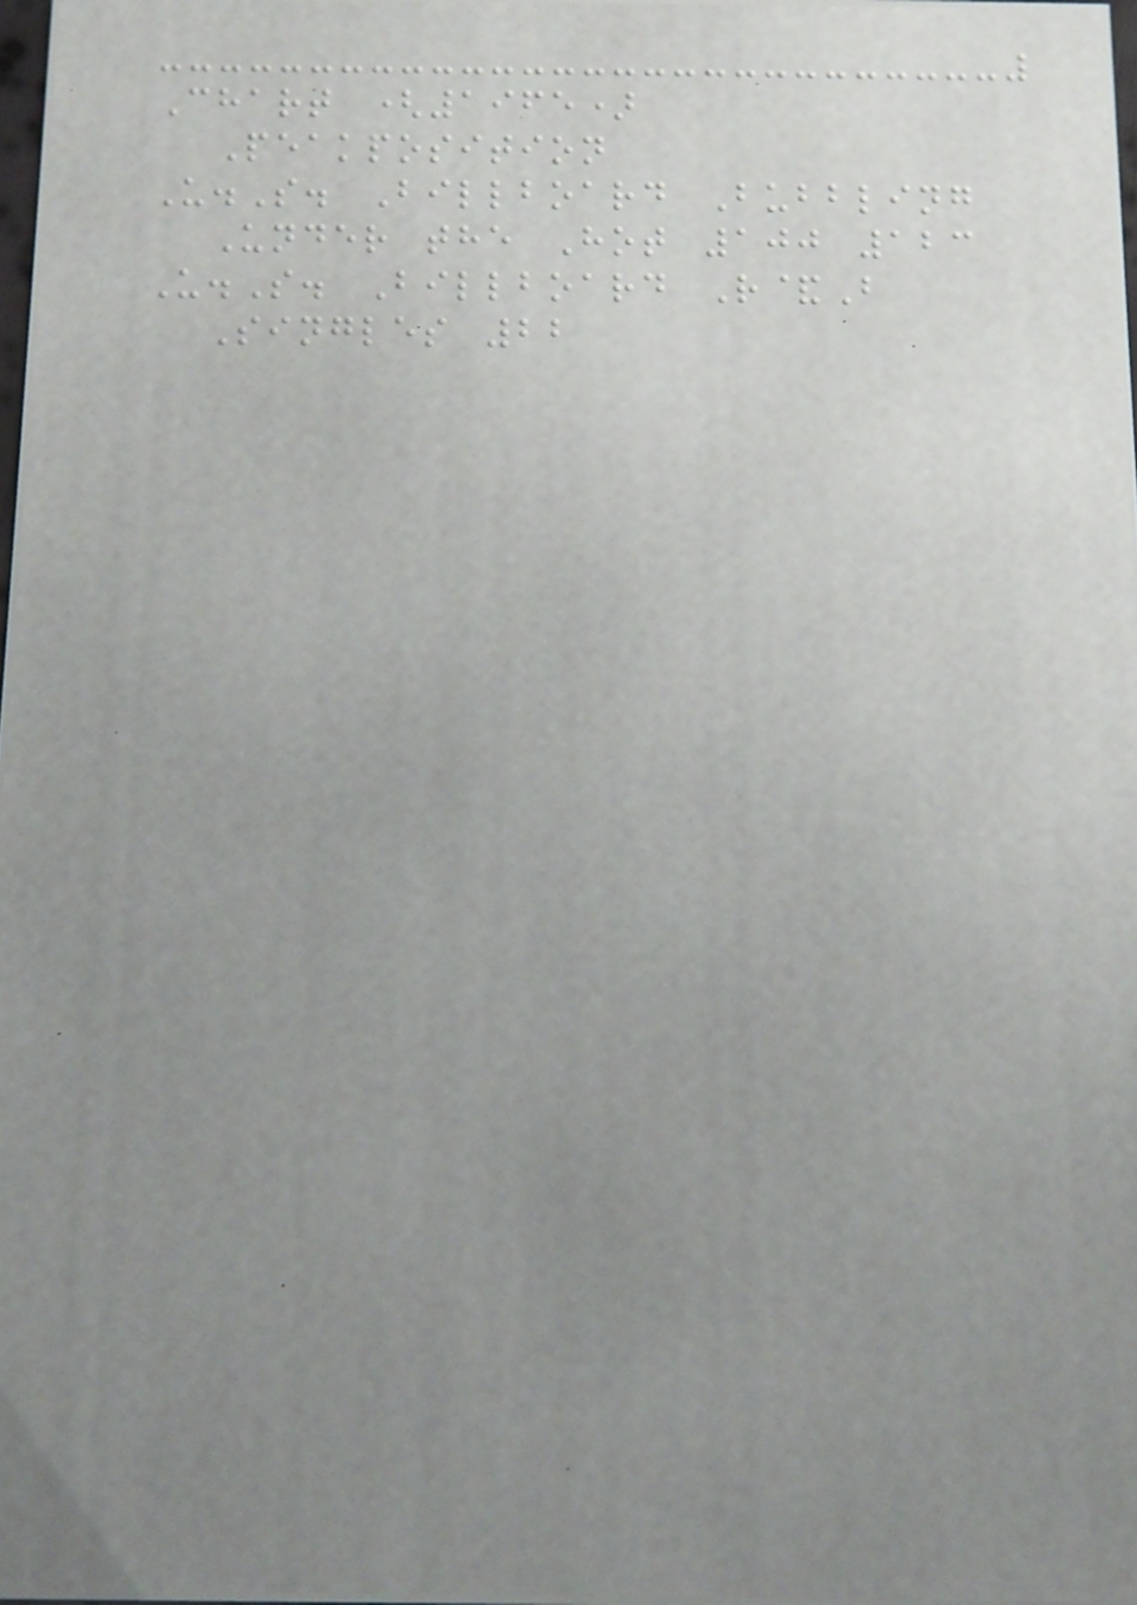Chart (1965)
Peakposition
U.S. Billboard Bubbling
Under the Hot 100 123
U.S. Billboard R&B
Singles 22
